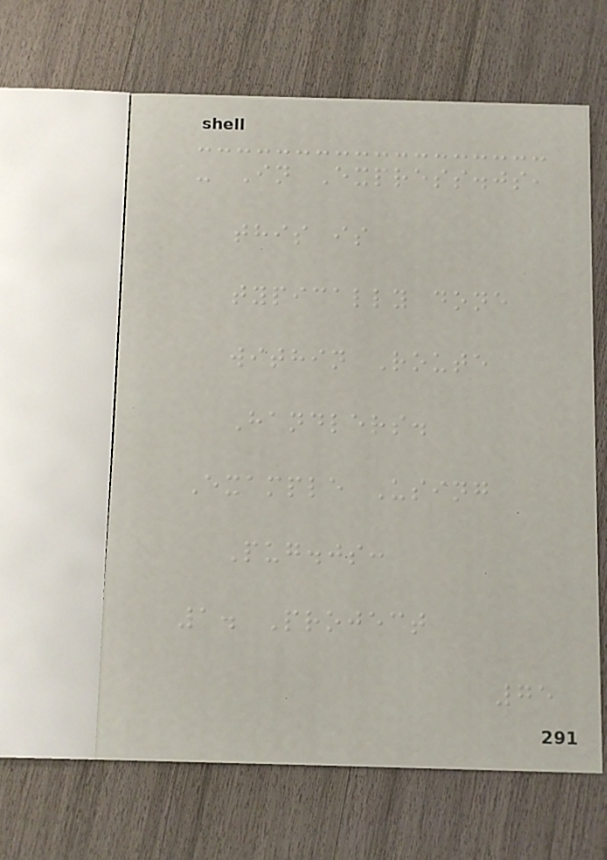- In Express.js,
this is
typically done
within Route
Handlers.
Example Using
Pug.js:
1. Project
75
